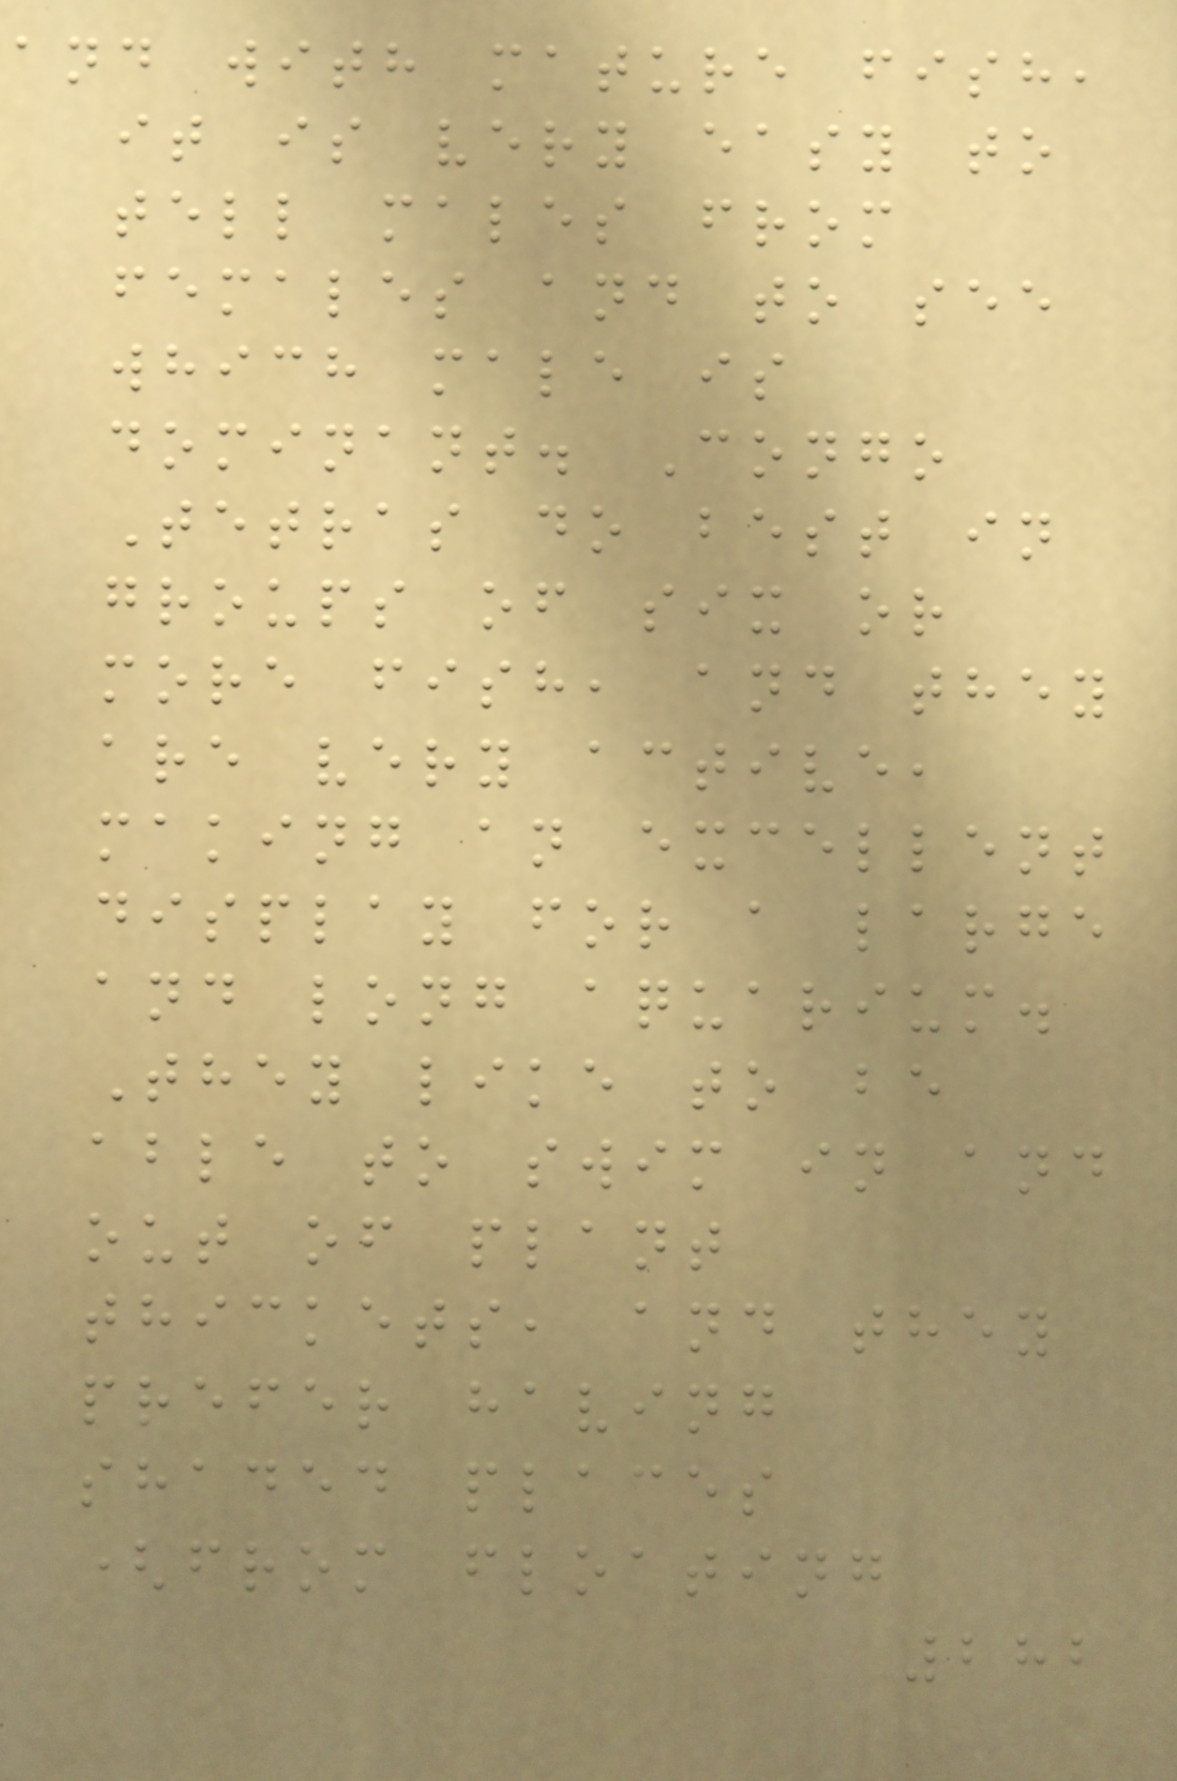and with mature fish,
it is very easy to
tell males from
females and to see
which male is
dominant. Congo
Tetras do best in
groups of six or
more fish, and they
are very active,
making an excellent
display for a large
and long aquarium.
They like to be
able to swim in and
out of plant
thickets, and they
prefer having
shaded places
(from floating
282
